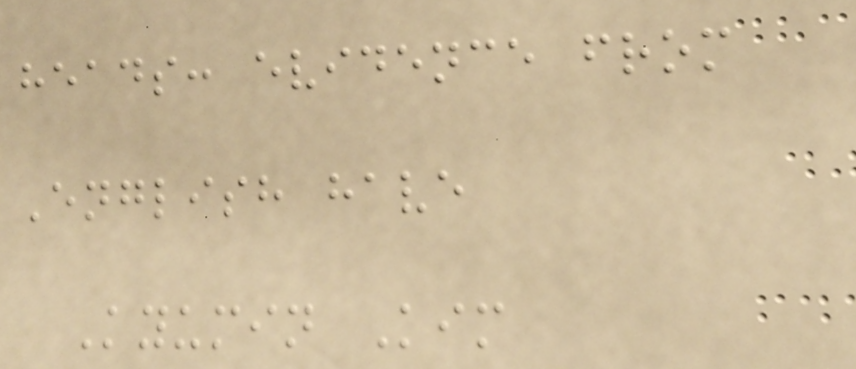heads: evidence from
English have
Kyumin Kim
